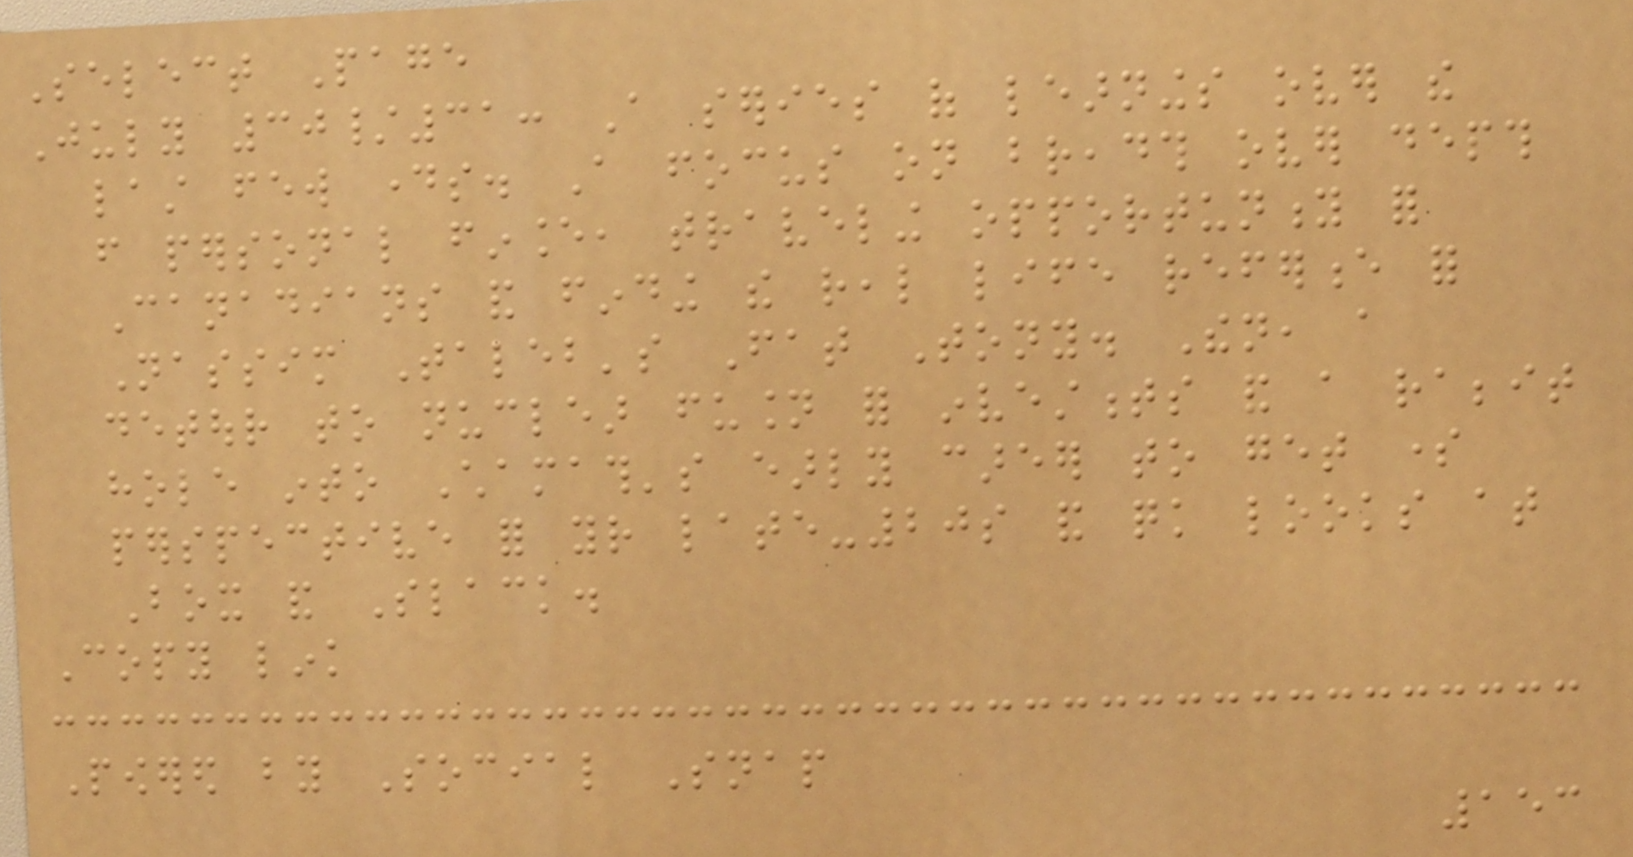Select Page
July 30/31: A series of learnings over the
last few days. A focus on breadth over depth
from personal finance, traveling opportunity for
Canadians and finding the real life reference for
Nassim Taleb's Fat Tony. Then, a
detour to nuclear fusion for investments and a rabbit
hole into Chamath's early career to get some
perspective for your late-20s and quick looks at
Box and Slack.
Copy link
Powered by Social Snap
153
